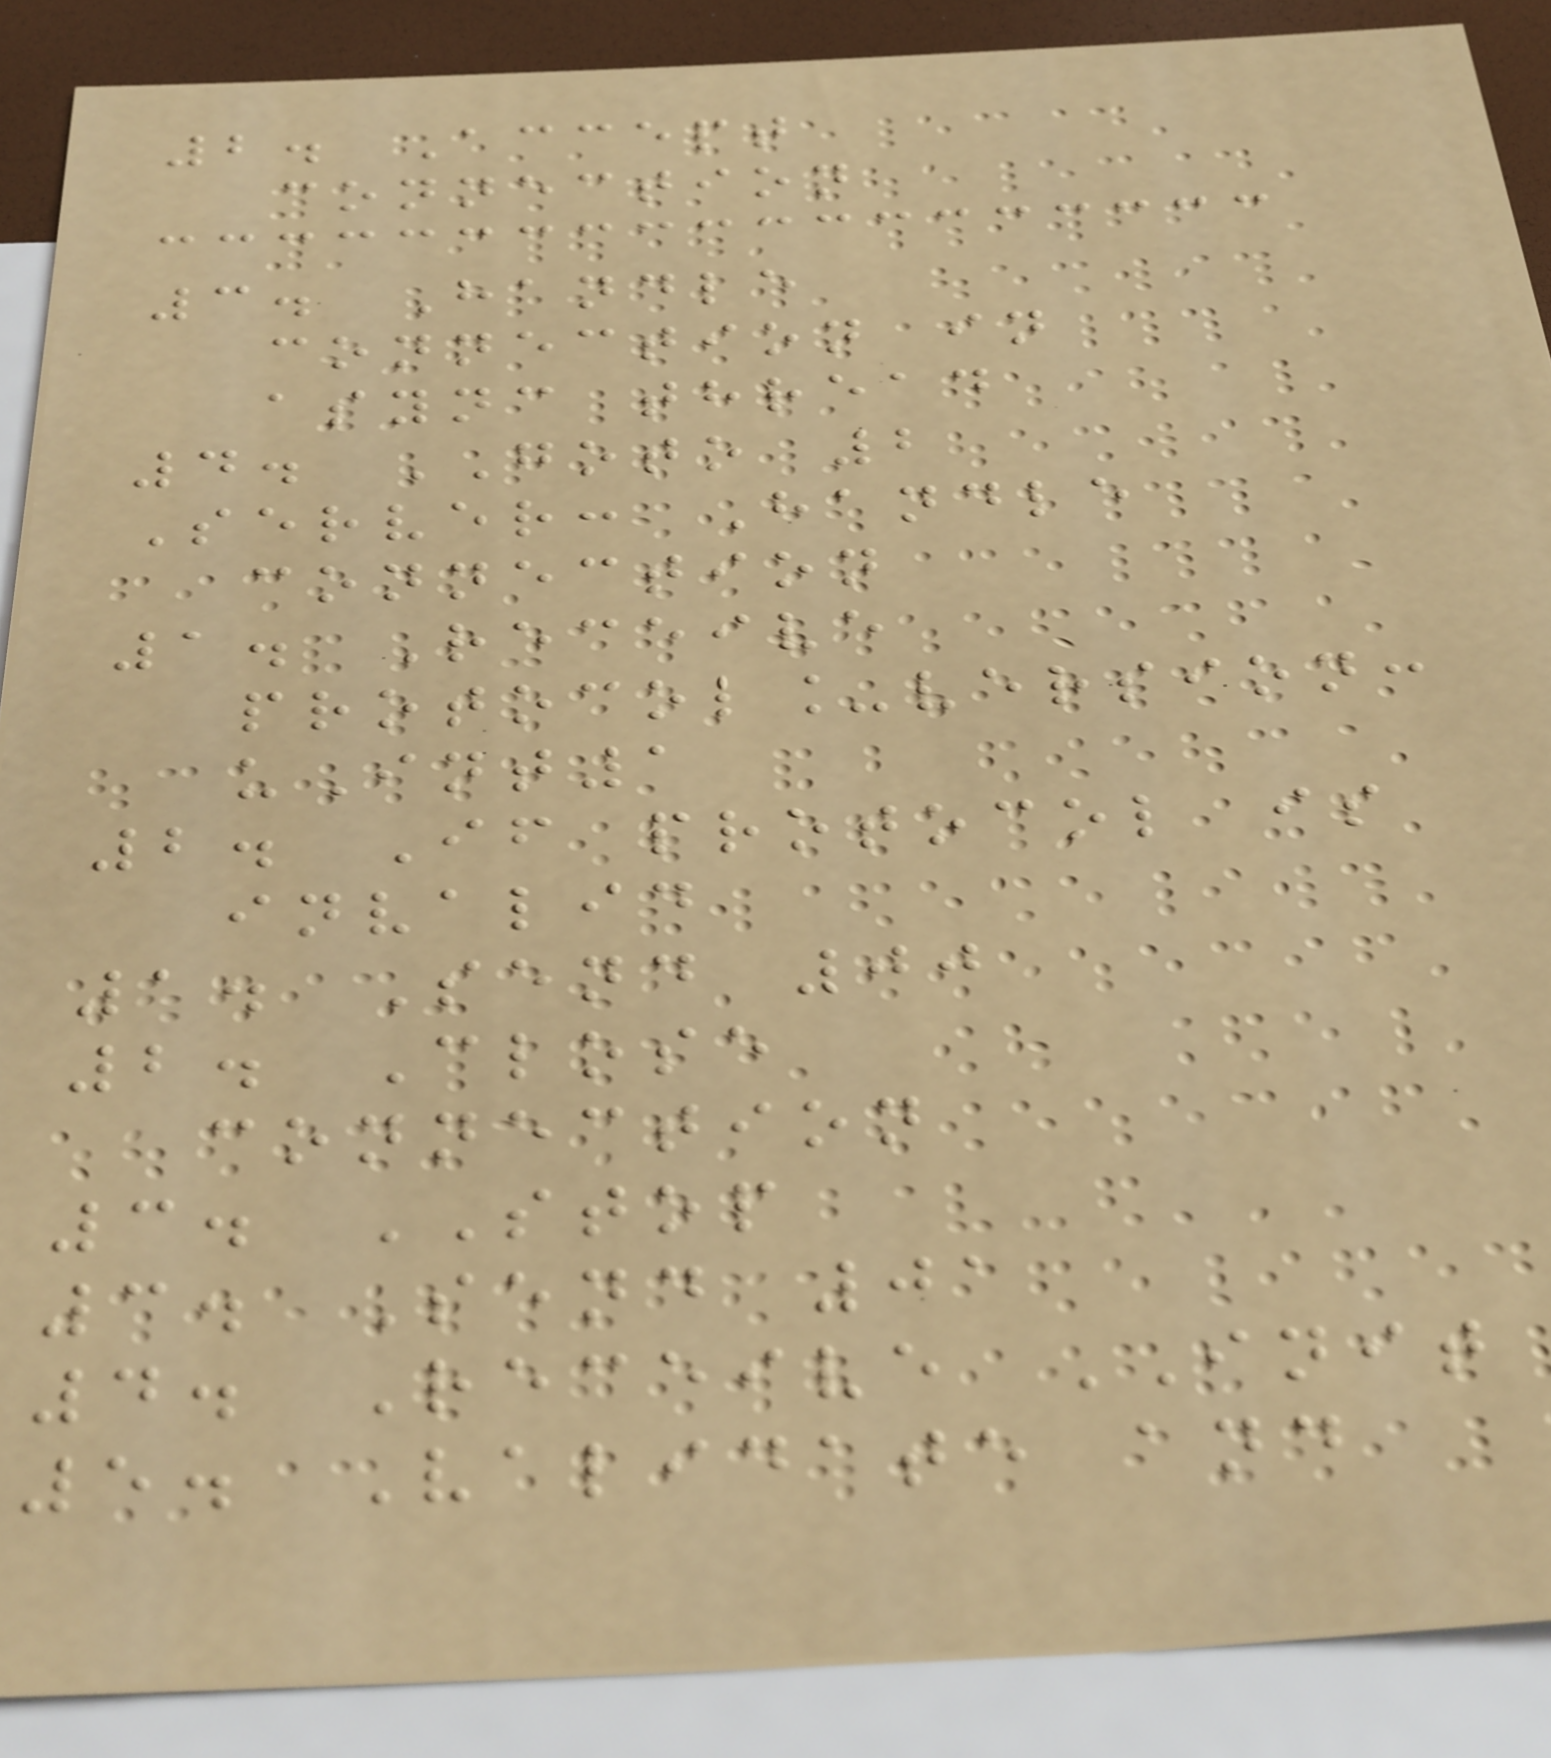2. Accept
connection
3. Handle
connection in
async thread
4. GOTO 2
Server: Handle
connection
1. Receive
protocol_version:
uInt1
2. If protocol is
invalid
1. Send 00
2. Close
connection
3. STOP
3. Send 01
4. Receive INIT
5. Validate and
